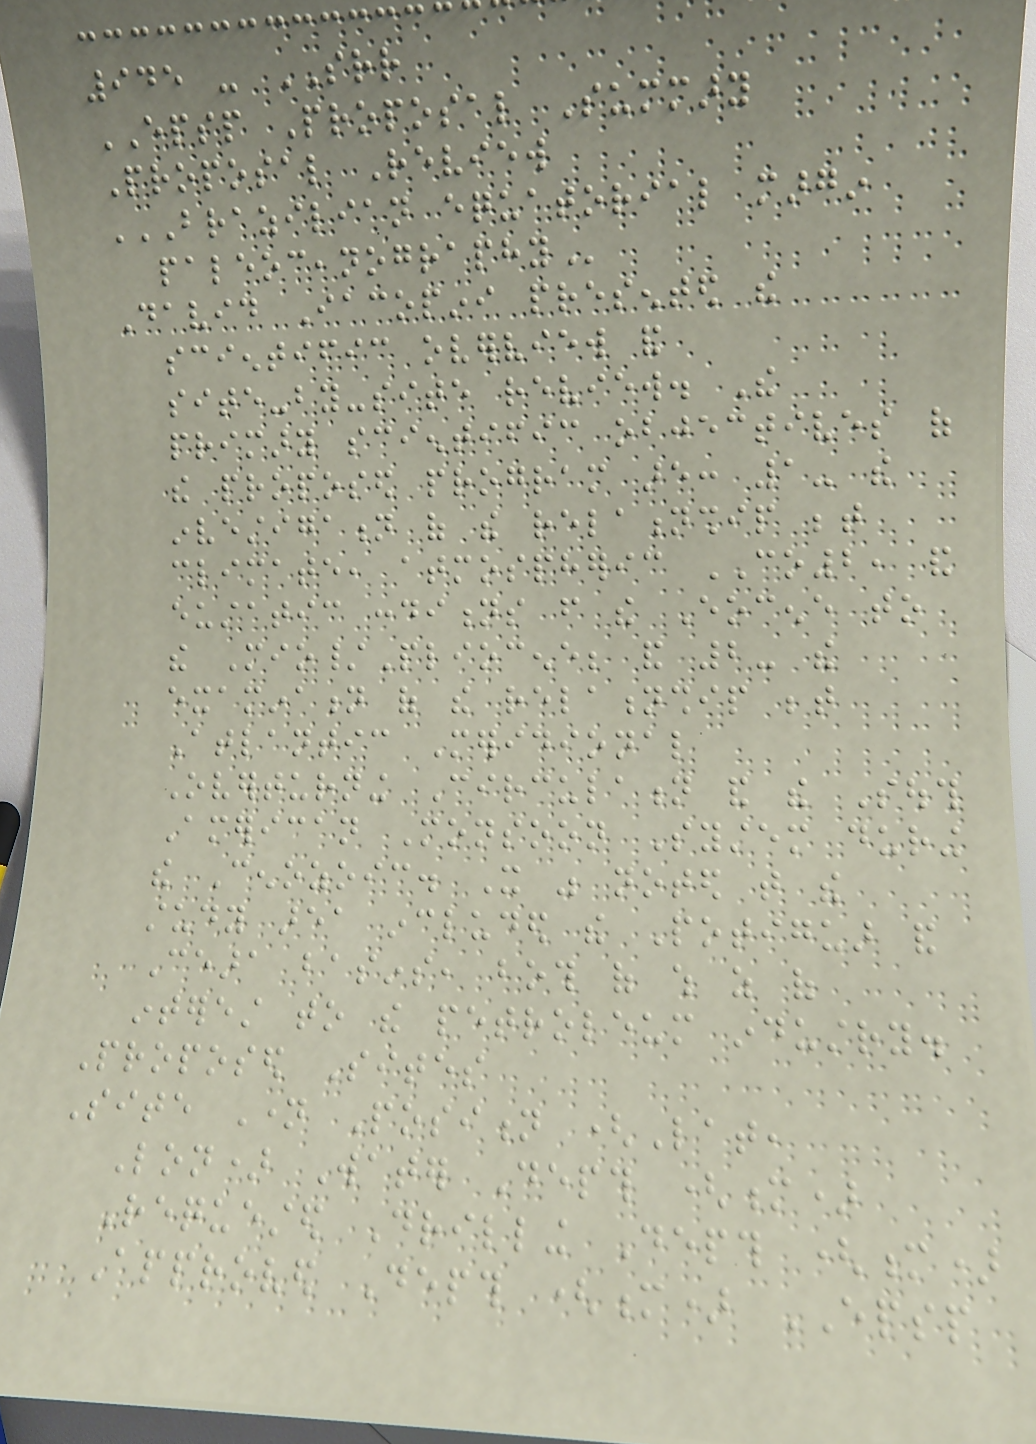945 - SRR
EPSP Proposal Summary
Proposal Review
BRAZILIAN EQUATORIAL MARGIN
PALEOCEANOGRAPHY
David Iacopini presented the
scientific overview and
site-by-site review. The
primary scientific objectives of
the proposed program are: 1- the
investigation of the relationship between
climate, atmospheric CO2, and
eustatic conditions from the Eocene to
the Mio/Pliocene; and 2- the
examination of the relationship between
Atlantic Meridional
Overturning Circulation and the South
American Monsoon System during
the Cenozoic. It was noted that the
study area included the Potiguar and
Ceara basins, both of which as of
interest to the petroleum industry.
Proposed Sites
Site Name Position (Lat,
Lon) Water Depth (m)
Requested Drilling Depth (m)
Approved Depth (m) EPSP
